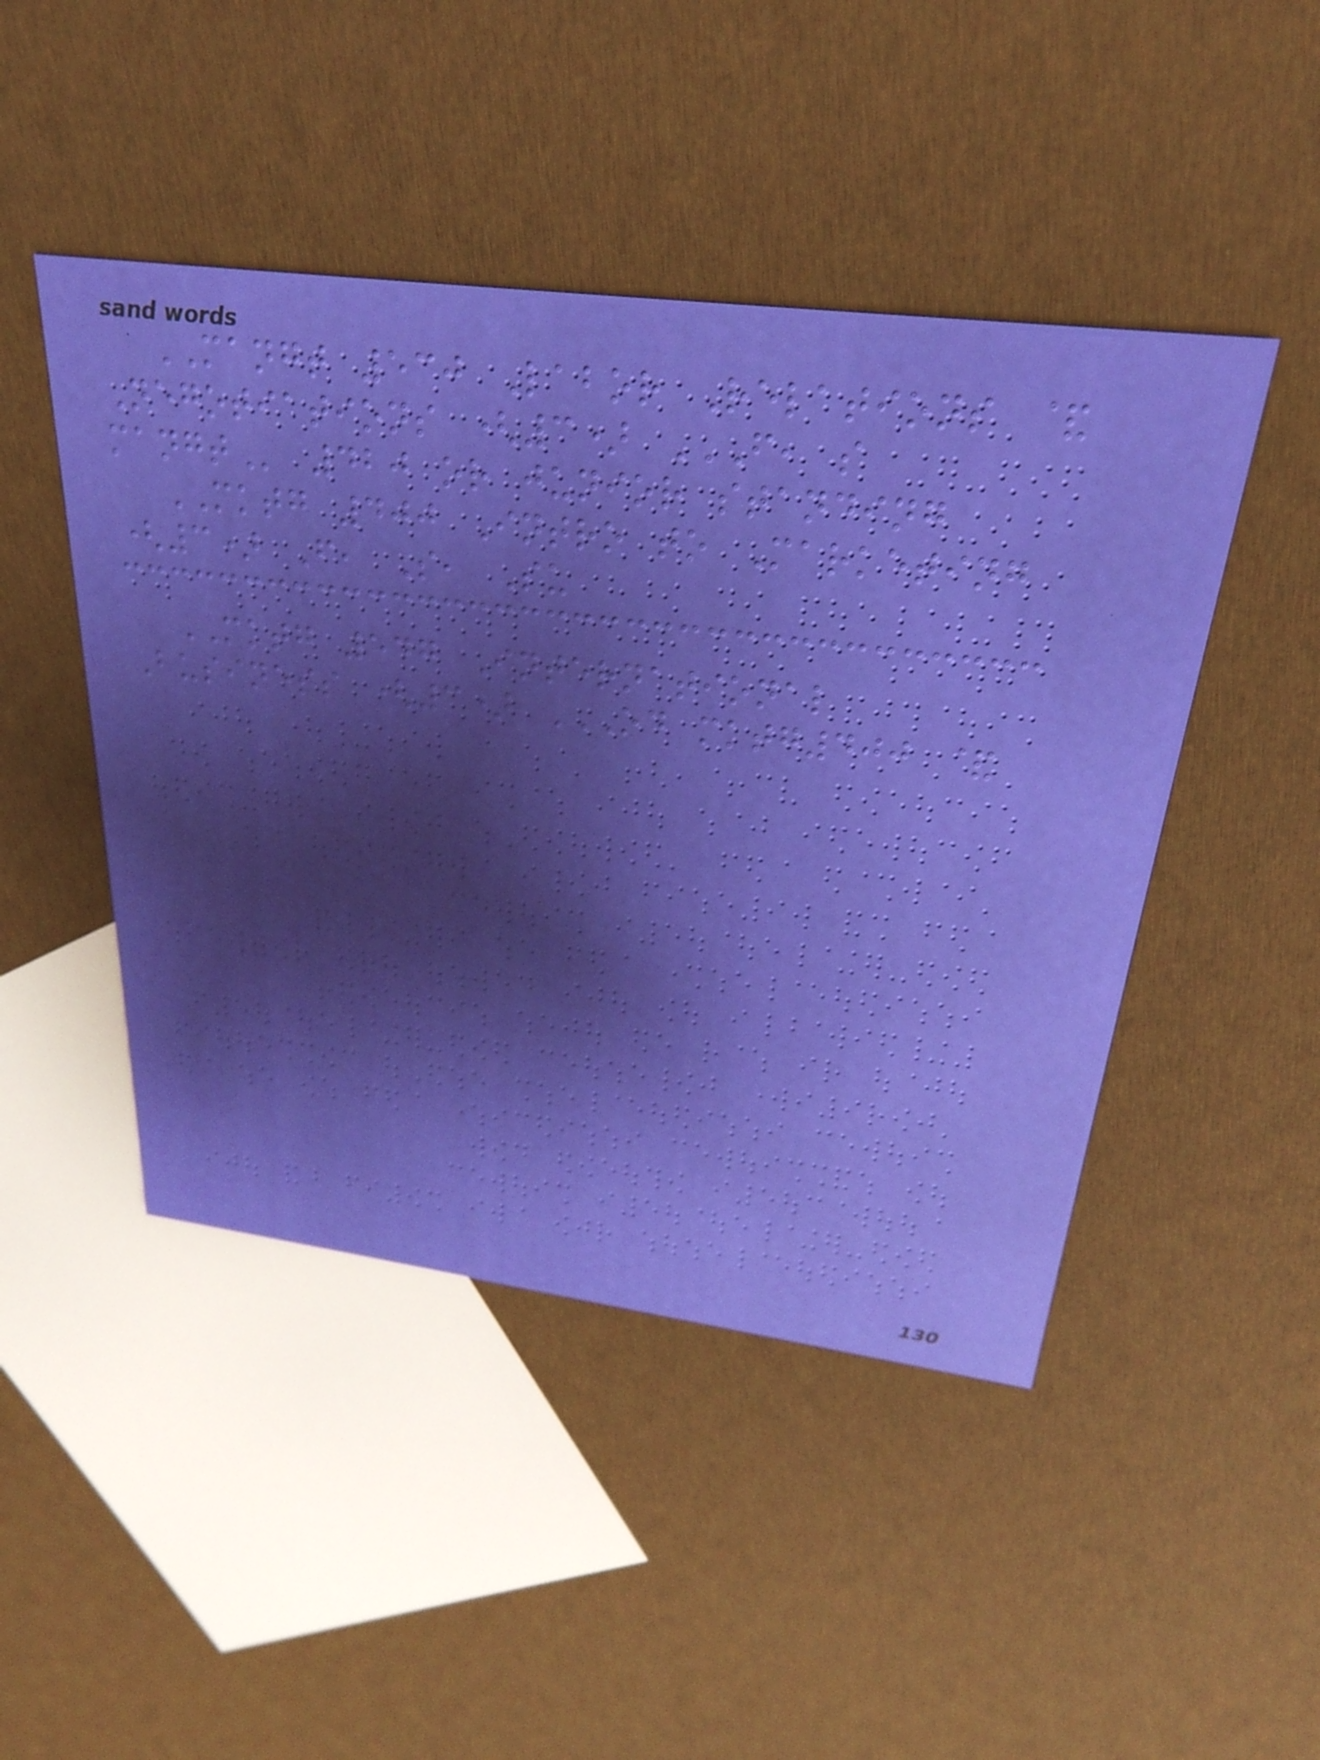MANGT 530 Labor Relations &
Negotiations (3) F, S
MANGT 420 or junior standing
MKTG 400 Intro to Marketing
(3) F, S, Su
MKTG 547 International
Business (3) OD MKTG400 &
